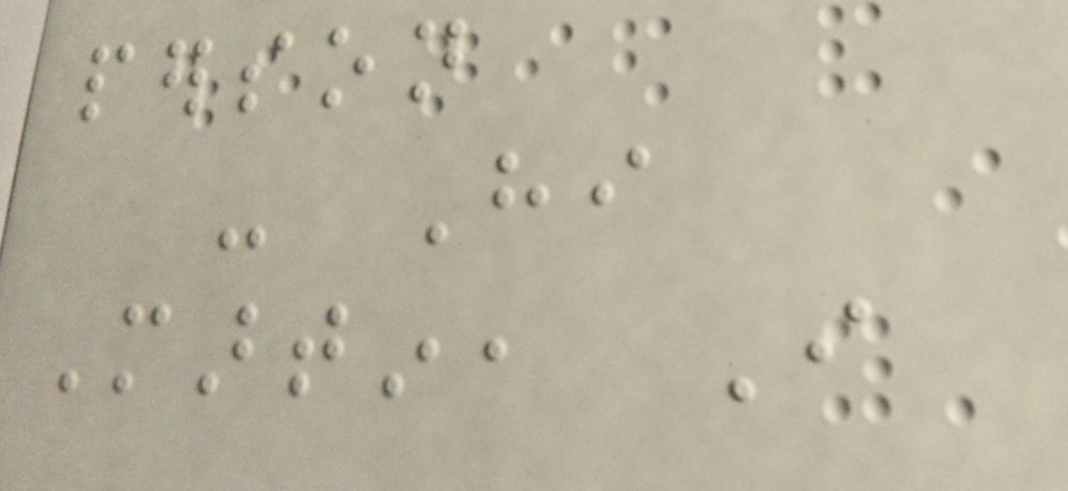person
- Hi
Martin, I
